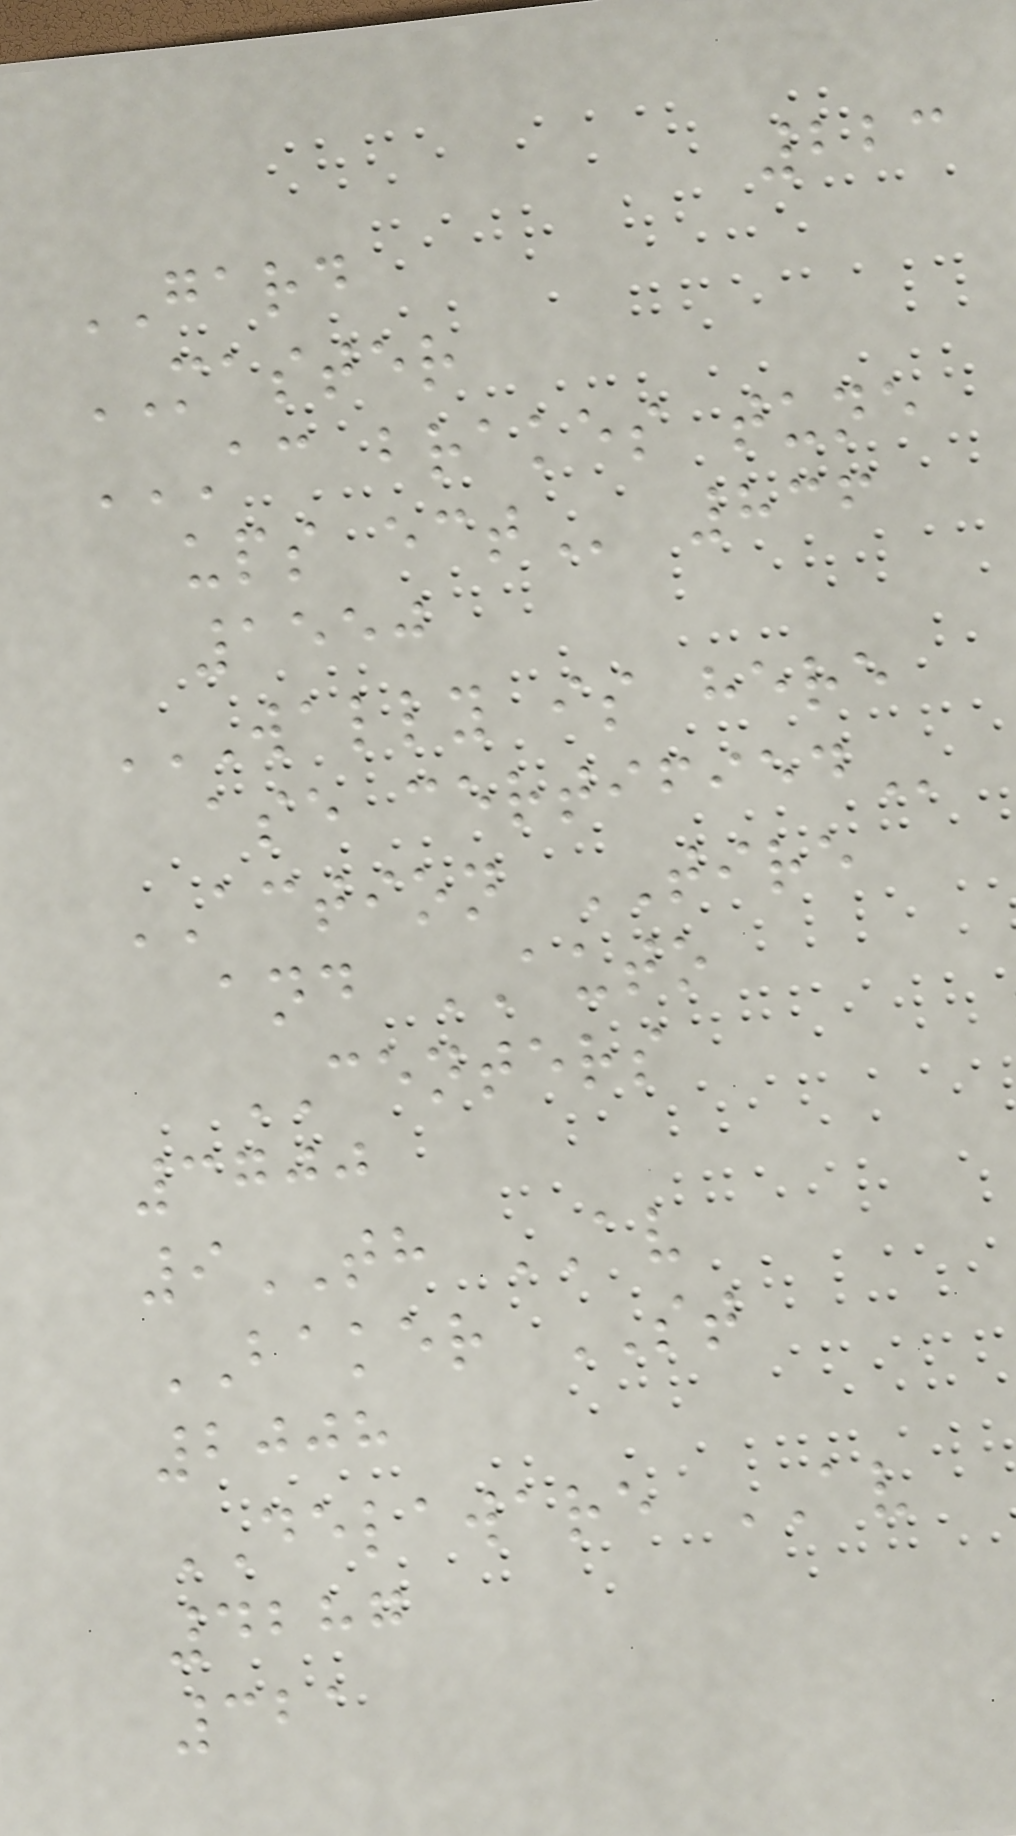223
GARD
MASTER
AC BRAKES TUNE
UPS ECT 836
1550
WALLY IS HERE
ASE CERTIFIED
ACTION TIRE
and AUTO
CENTERS
3700
9TH AV
BAKER ST
2008
DELAWARE AV
4287
321
